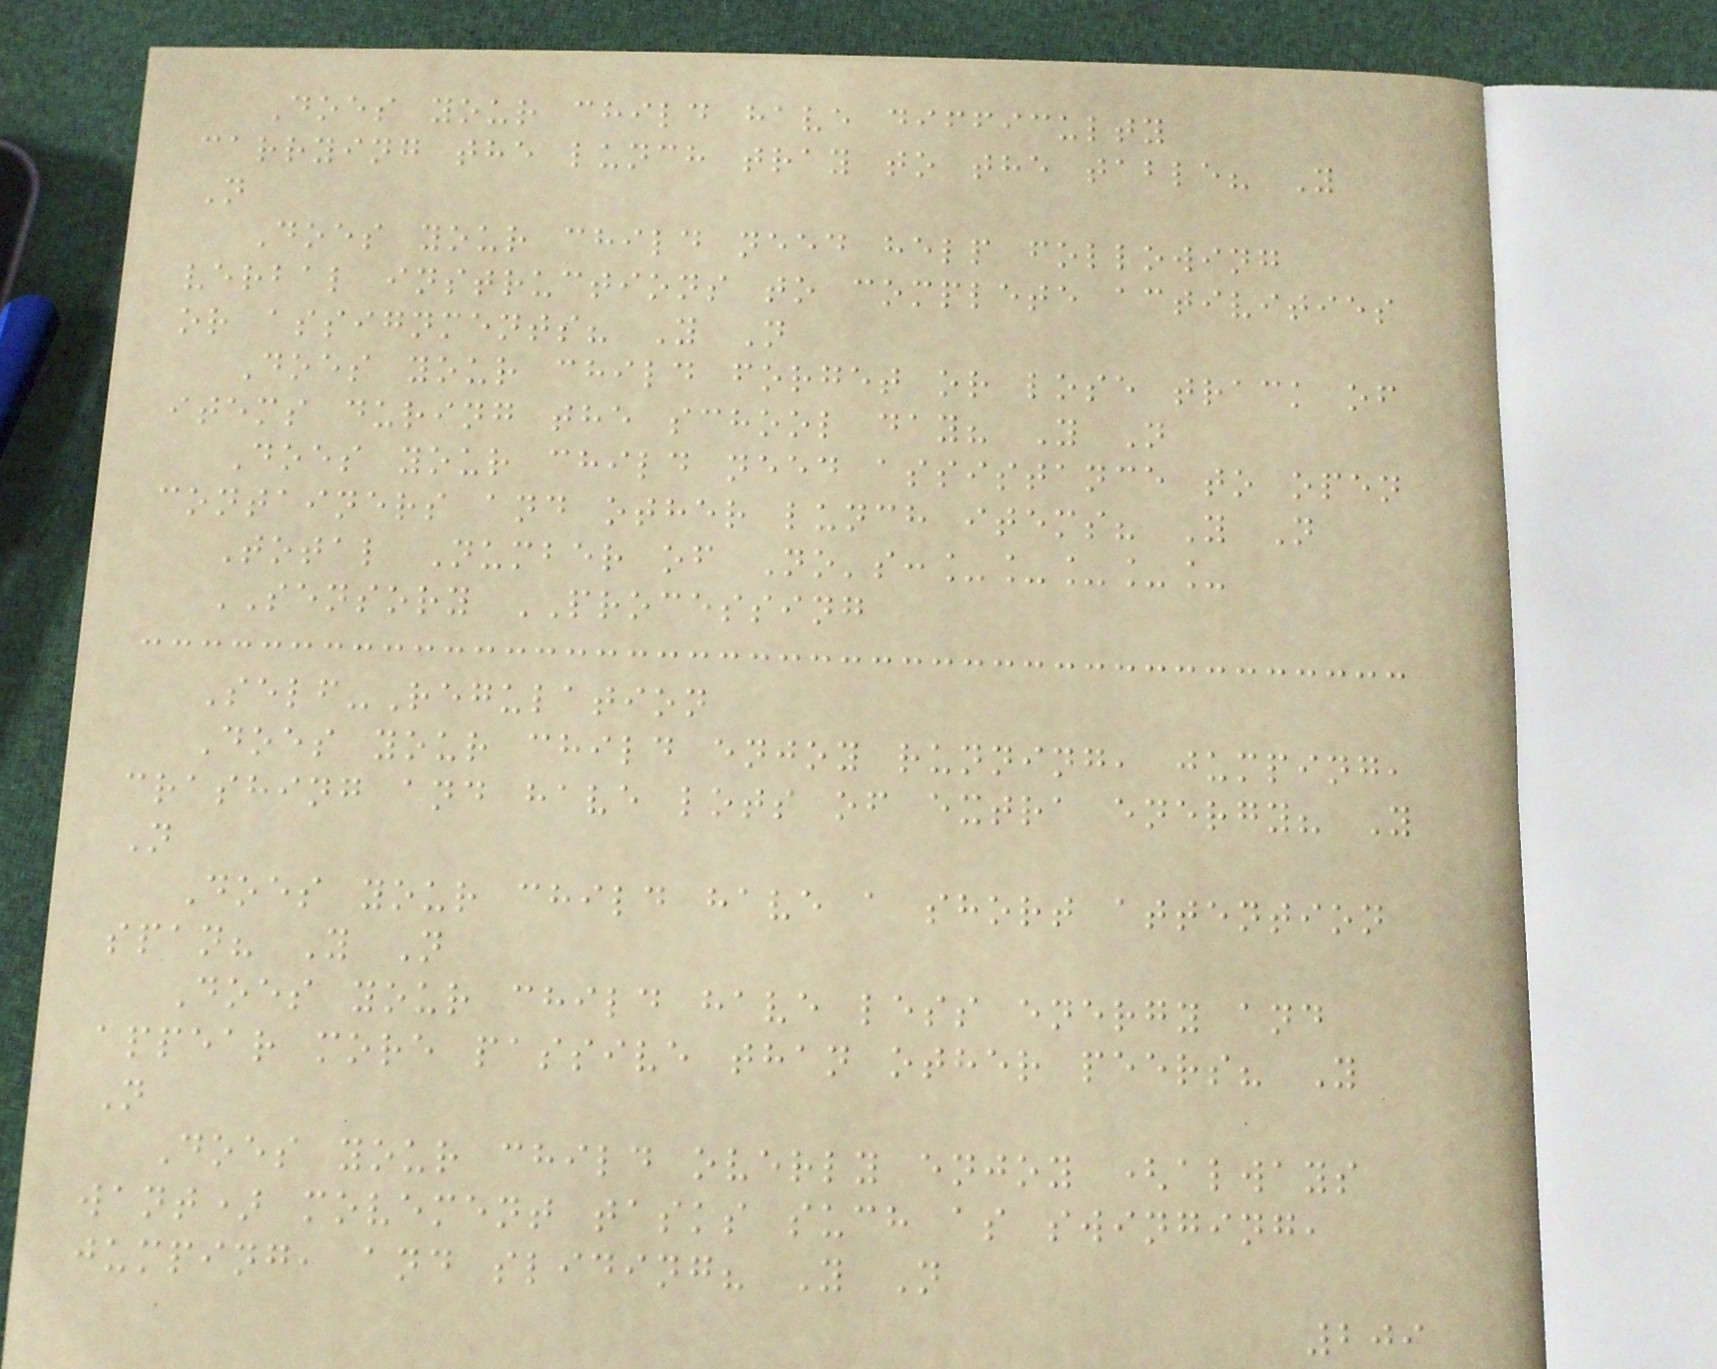Does your child have difficulty
carrying the lunch tray to the table? Y
N
Does your child need help following
verbal instructions to complete activities
or assignments? Y N
Does your child forget or lose track of
items during the school day? Y N
Does your child need assistance to open
containers and other lunch items? Y N
Total Number of No's:_____
SENSORY PROCESSING
Self-Regulation
Does your child enjoy running, jumping,
crashing and have lots of extra energy? Y
N
Does your child have a short attention
span? Y N
Does your child have less energy and
appear more passive than other peers? Y
N
Does your child overly enjoy (always
want) movement tasks such as swinging,
jumping, and sliding? Y N
209
